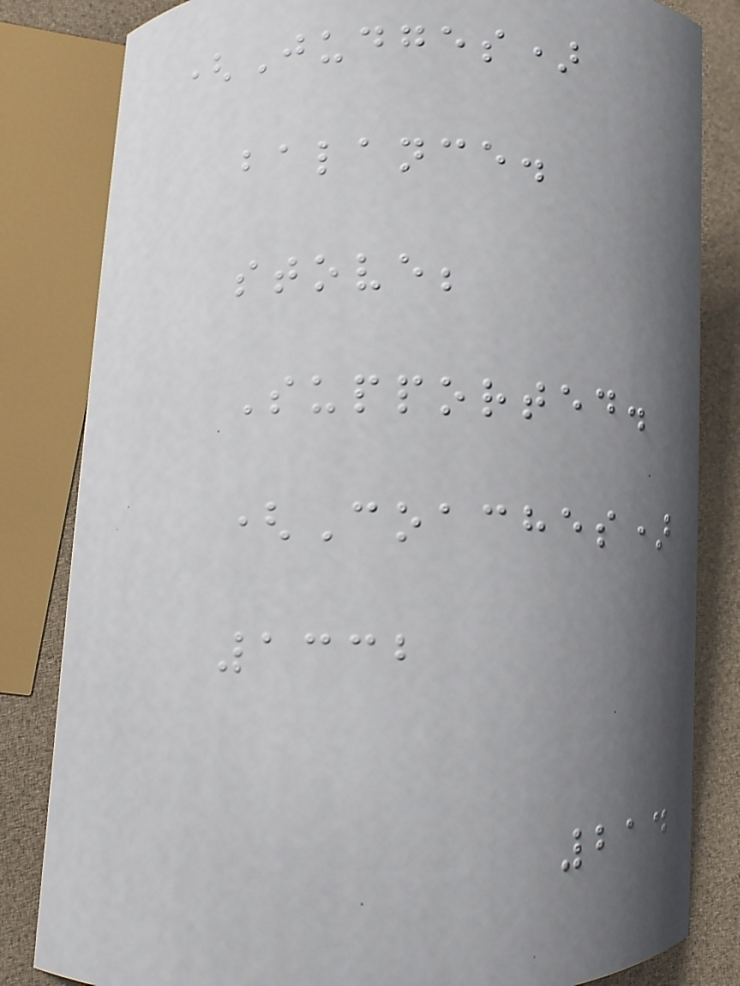(Judges)
balance.
stove;
Supported.
(Coaches)
1332
214
